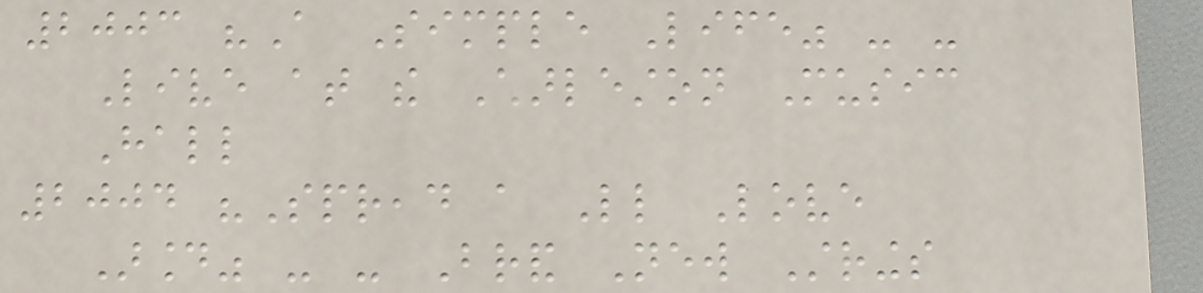2003 "A Simple Life" - -
Live at the Charleston Music
Hall
2004 "Spread a Little Love
Around" - - Brand New Strings
